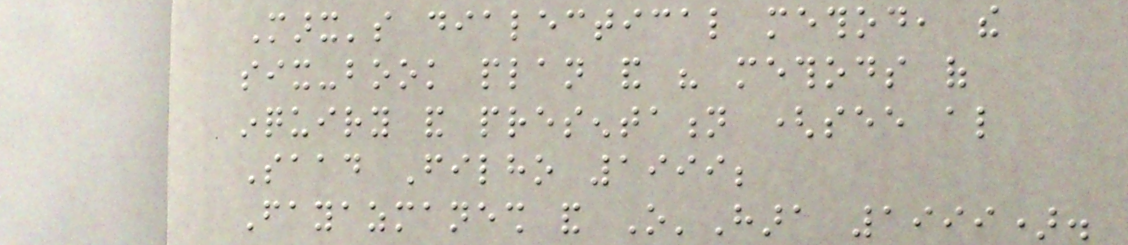Marx's dialectical method, the
six-book plan and his methods of
inquiry and presentation (see also
Saad Filho 1999;
Fayazmanesh and O'Hara 1999).
